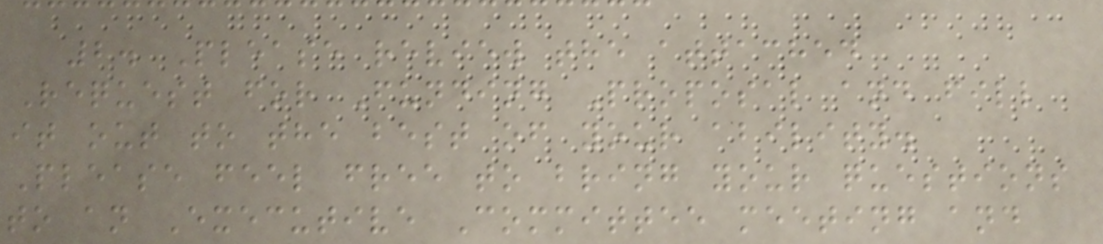2. Please review the attached
Request for Funding Proposal and fill
it out to the best of your ability.
Please feel free to bring your questions
to an Executive Committee meeting and
